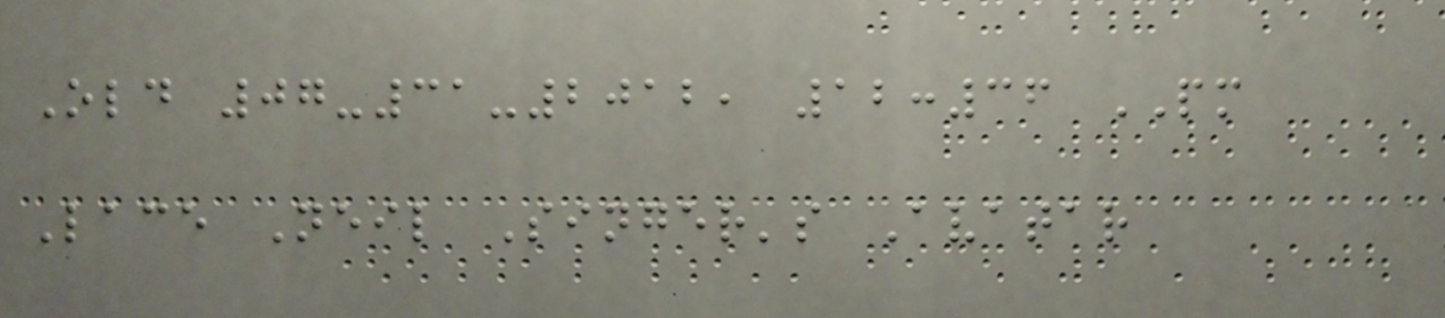Old 07-31-2012, 12:36 PM
Lace Neil Singer's Avatar
